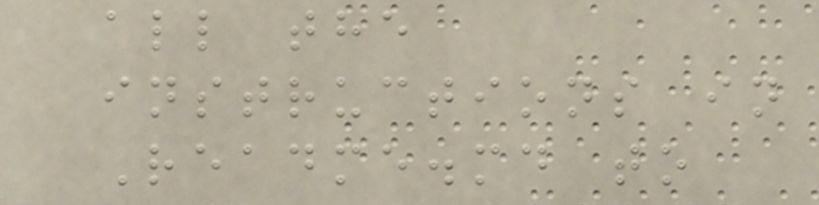all the
instructions in
Readme.md to
